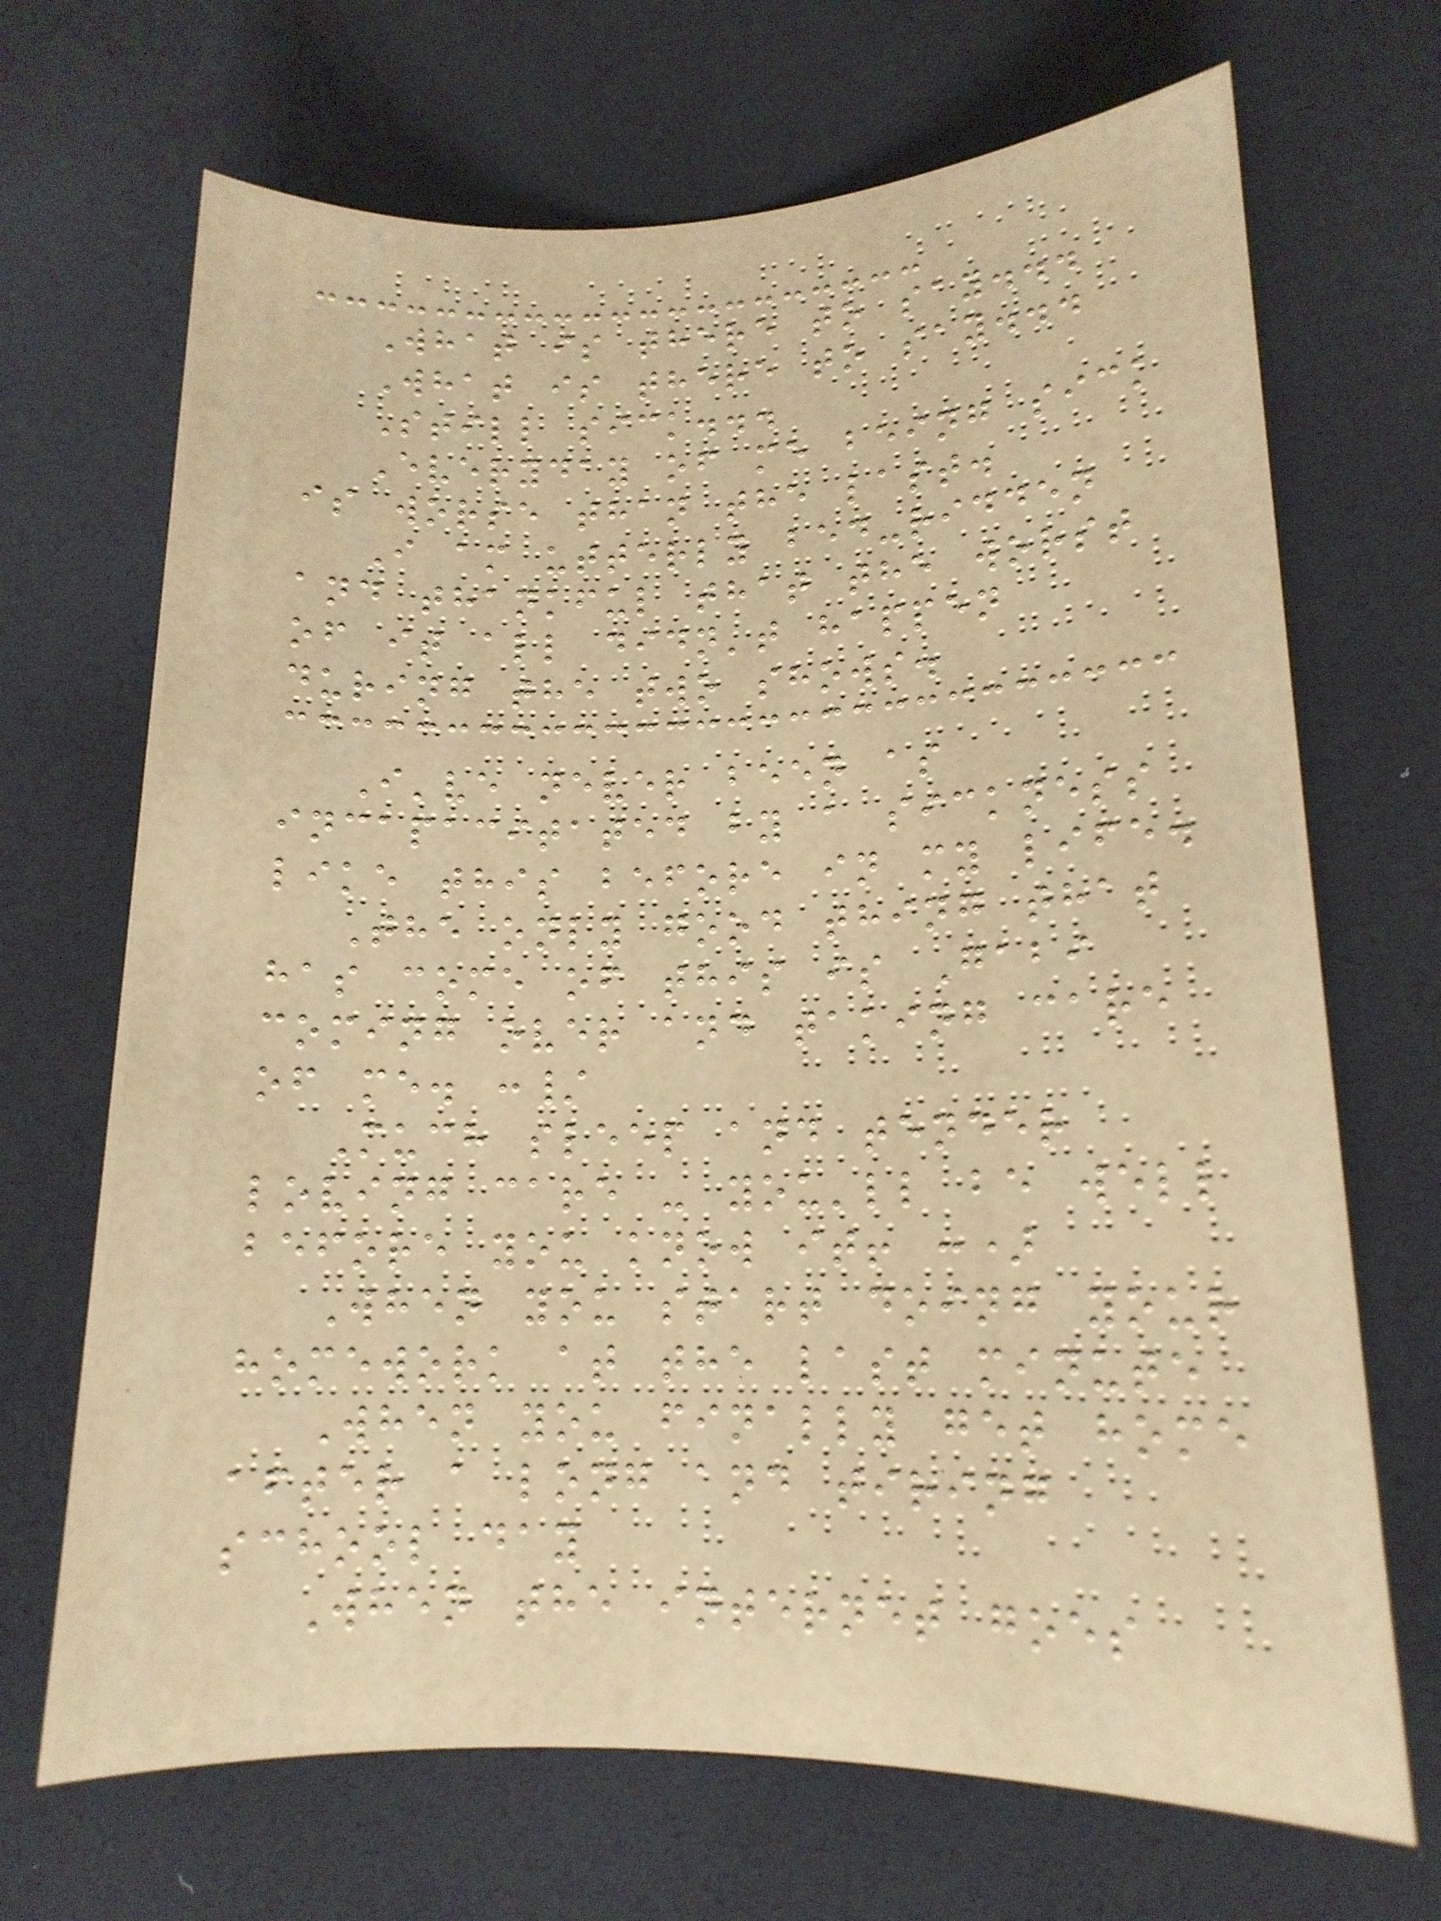What is there to say...
What is there to say...
Still sick...
Everyday of me being sick
is worse than the last.
I am utterly bed-ridden
and thankful that the worst
of it all didn't happen
during the two shows.
I've never been as
incapacitated by a sickness
like this before in my life.
The only good thing that
has come of this is Gabi
coming over and taking care
of me. :/
Much sleep and tender
loving care - you'll be well
before you know it! :)
When you start doing your
homework at the last minute
When you finally get home
after a long and tiring
school day
When the internet goes
